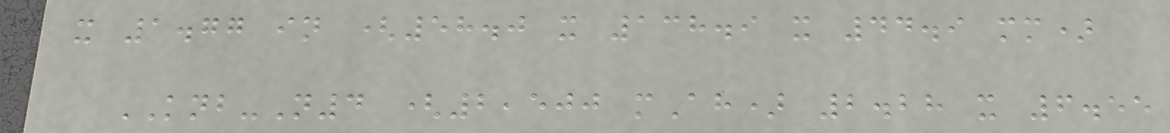x 1.77 in (58.0 x 138.9 x 44.9 mm)
KNB-N4 (2,500 mAh) 2.28 x 6.55
